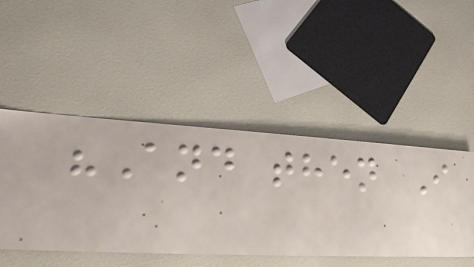"And then I
